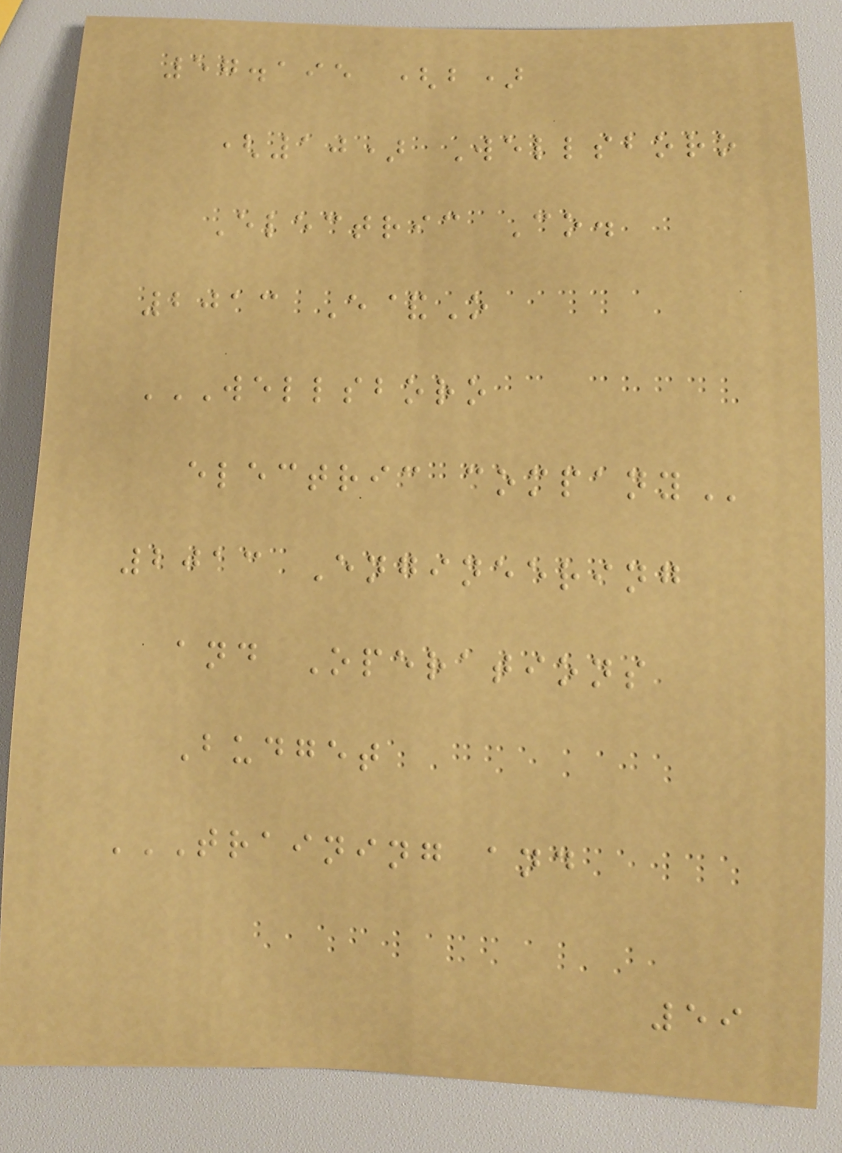57.195 (b)
(10) Wellsboro
Electric Co.
2013 E&O
WELLSBORO
ELECTRIC COMPANY
2013 Engineering
and Operations
Budget
TRAINING AND
59
